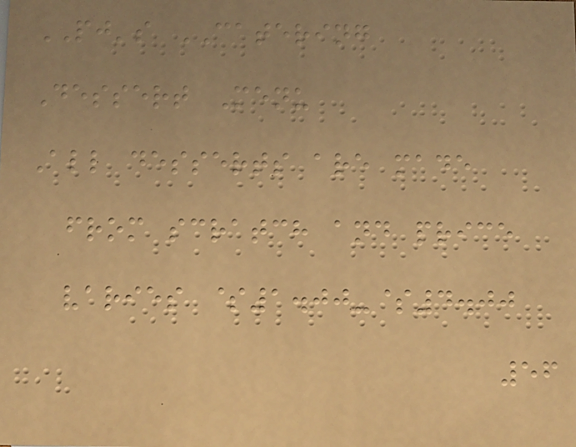PJ's CATERING
Dessert Menu
All desserts are made
from scratch and price
varies $1.00-$4.00
56
